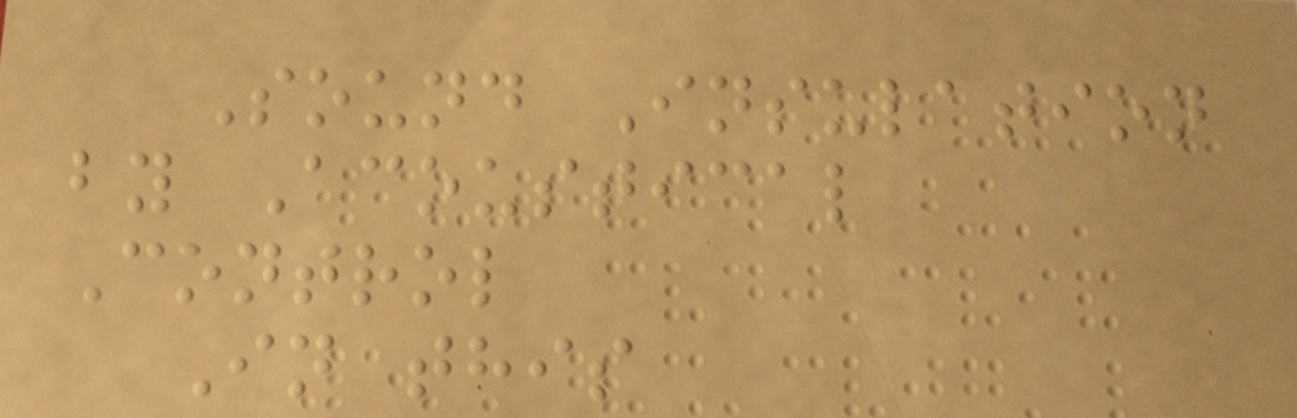Sound Insulation
by Acoustical
Control
In this
